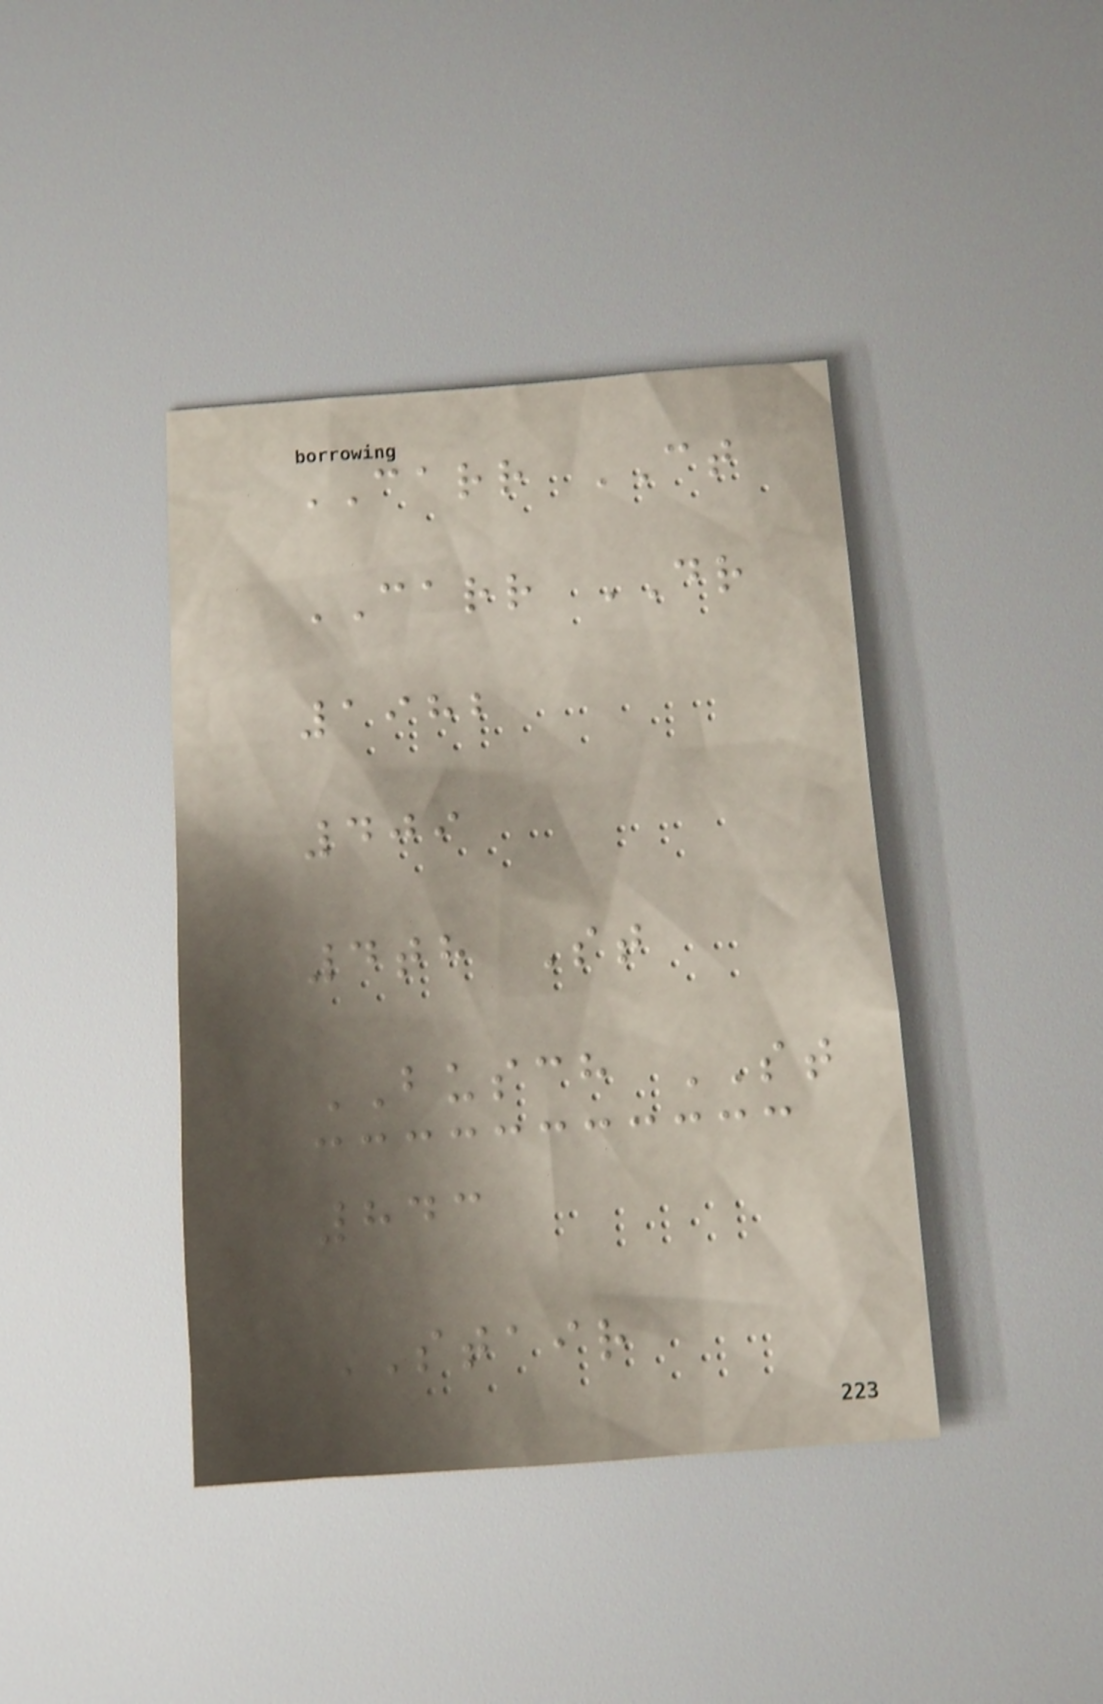CARR CT
CARR DR
1982
409
4th St
BUSCH ST
843
STAIR
